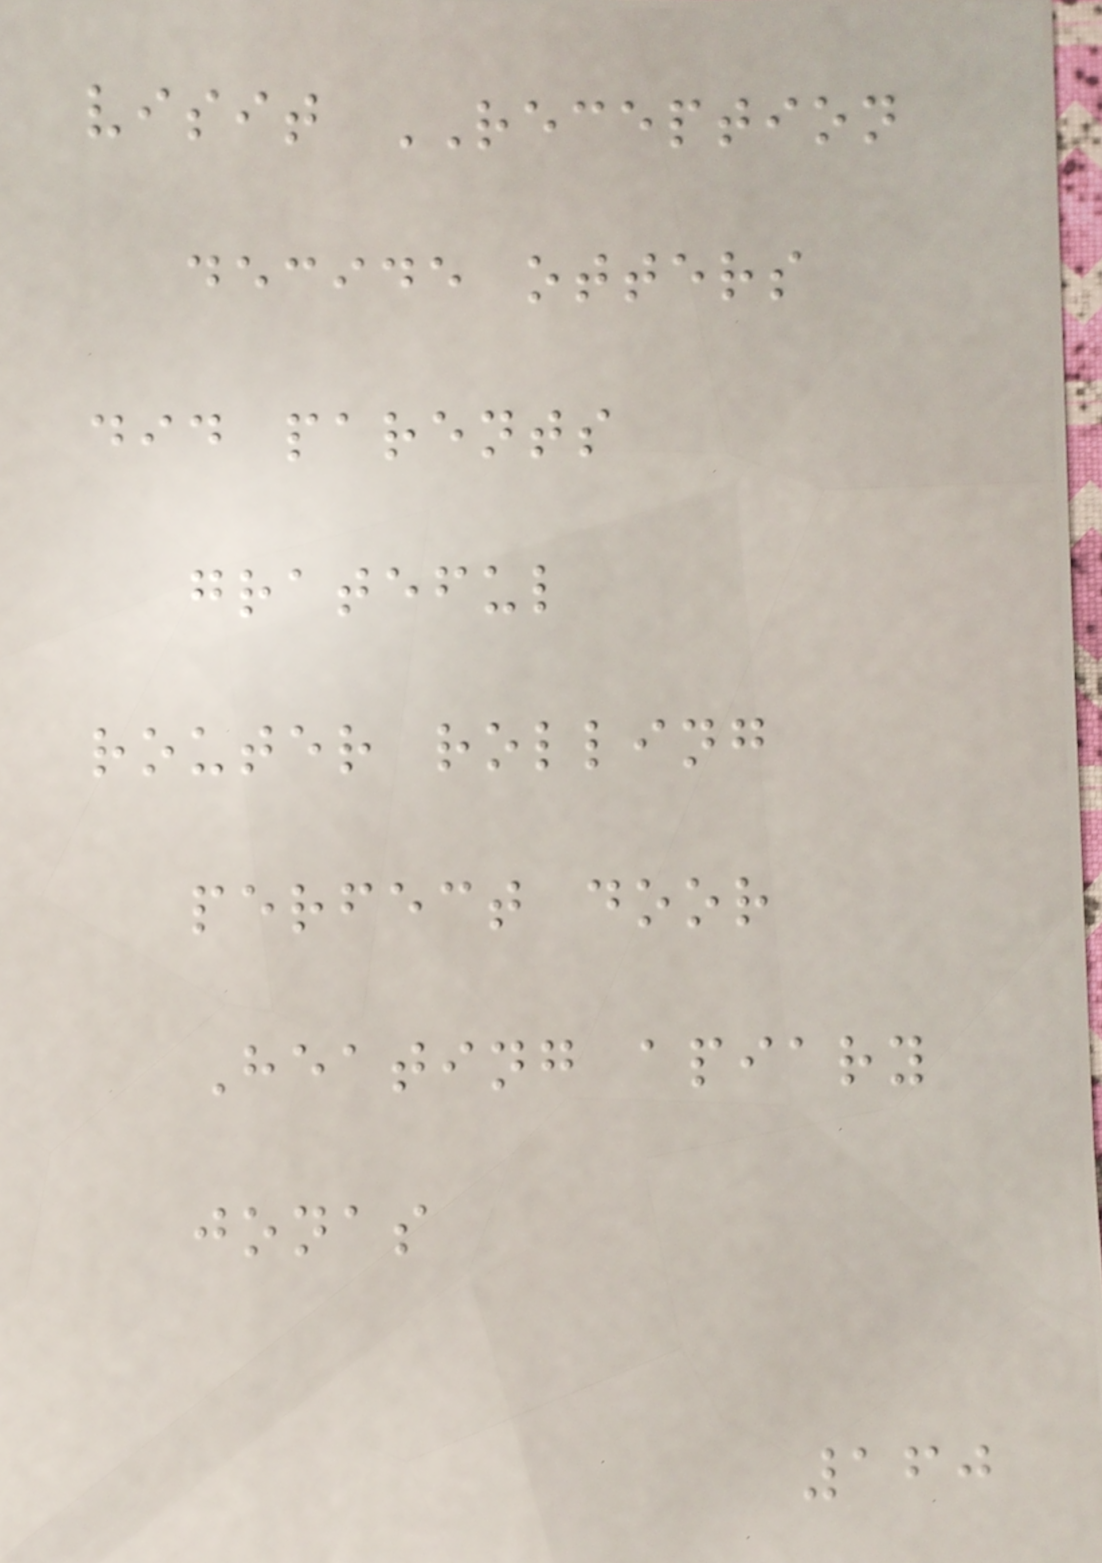visit RECEPTION
decide otters
did parents
grateful
router rolling
perfect door
Heating apiary
jonas
160
